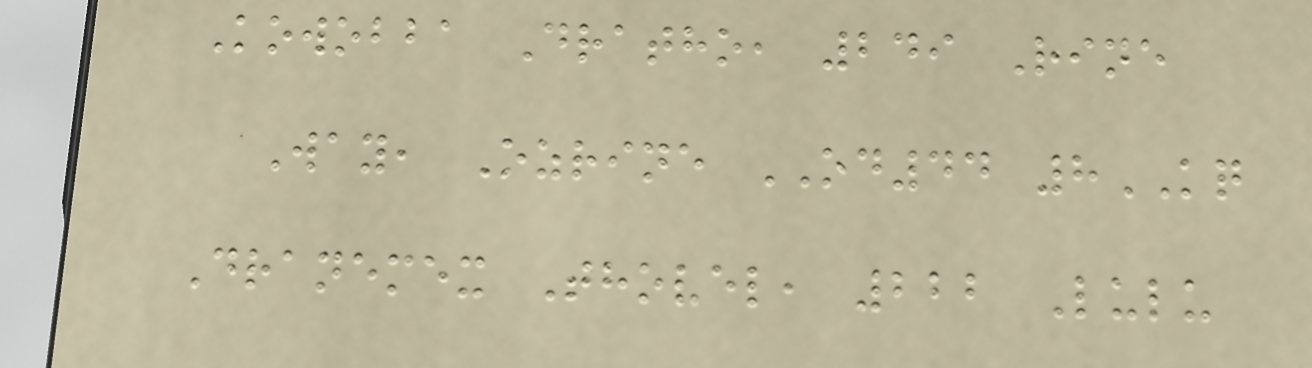Kowobba Dratho, 249 Rine
Way, Ozrine OD44 8KQ
Dranemex Thovel, 222 Lulu
